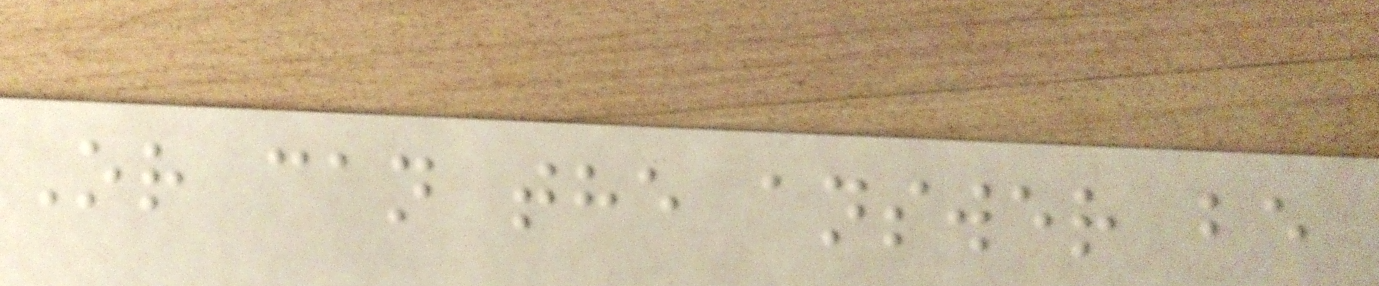Or can the answer be
